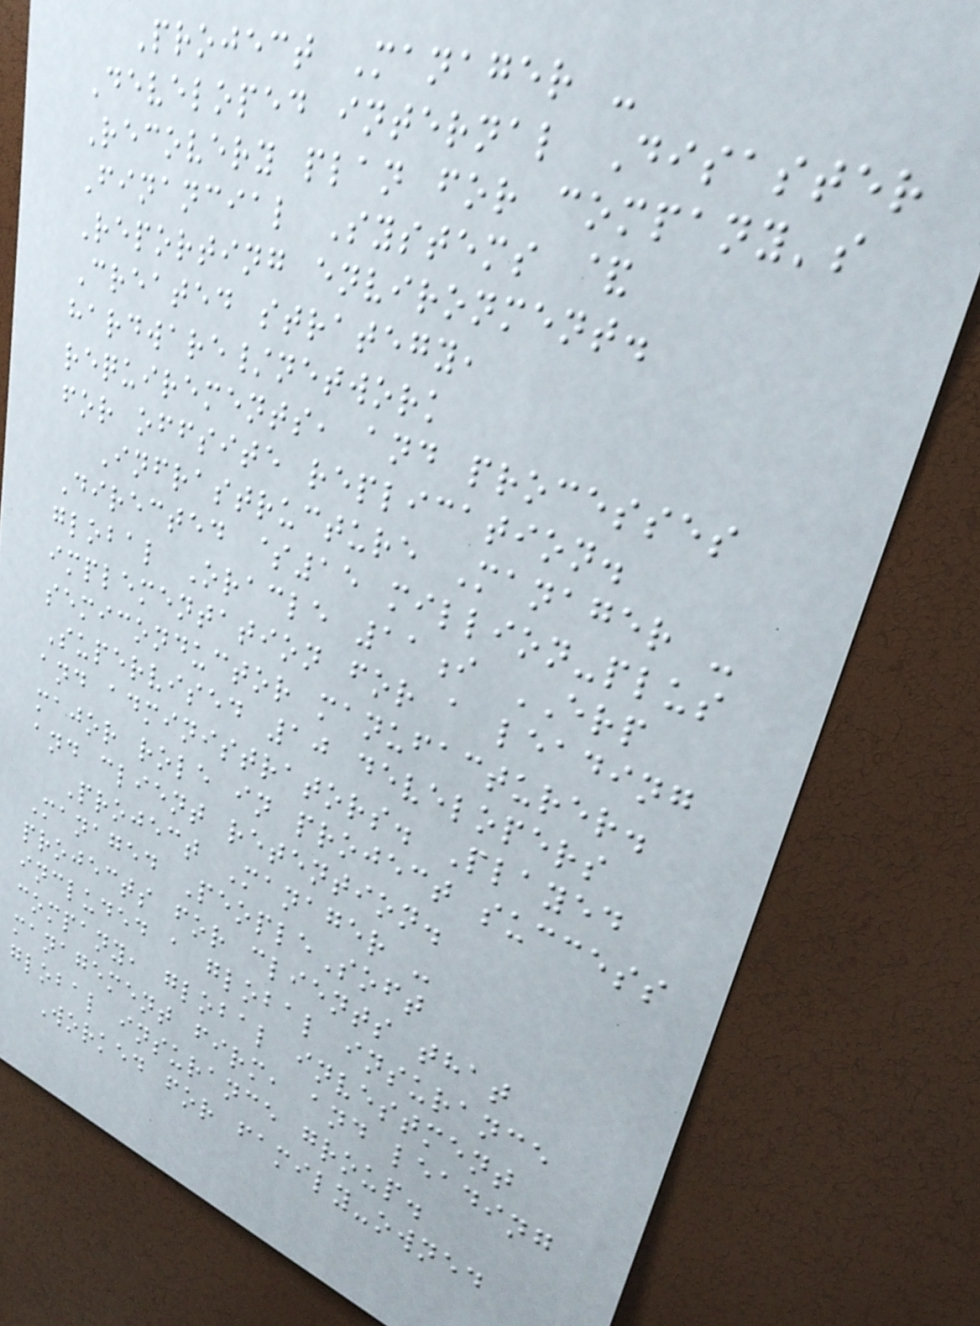Project Manager -
Developed internal Disaster
Recovery plan for company's
Financial Systems &
Reporting environment.
Created strategy,
hardware/network
requirements, and processes
for offsite replication.
Infrastructure Manager -
Directed $15 million-plus
global Oracle 11i ERP
implementation for a leading
semiconductor manufacturer.
Supervised 10 developers
and administrators. Played
major role in project success
and client retention.
Project Manager -
Managed PeopleSoft
projects for clients that
included a global insurance
company, global investment
management firm, and leading
global insurance group.
Worked for family-owned
